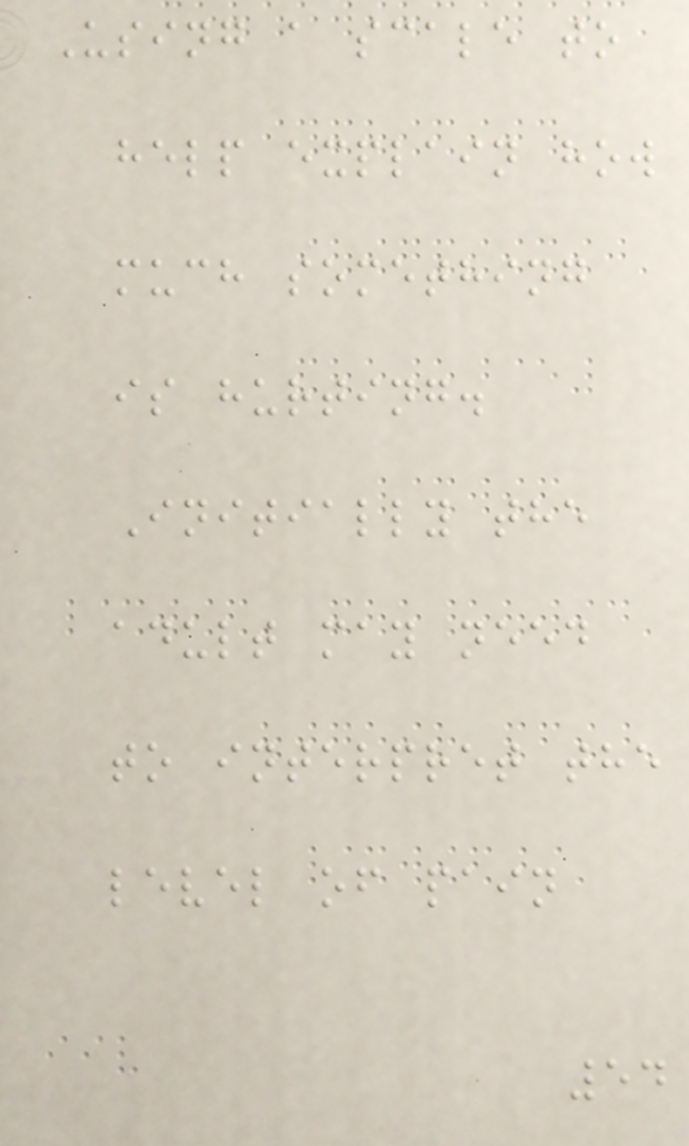Using a scale to
help explain how
much something
is hurting.
Initially the
adult may need
to interpret the
level of pain
54
